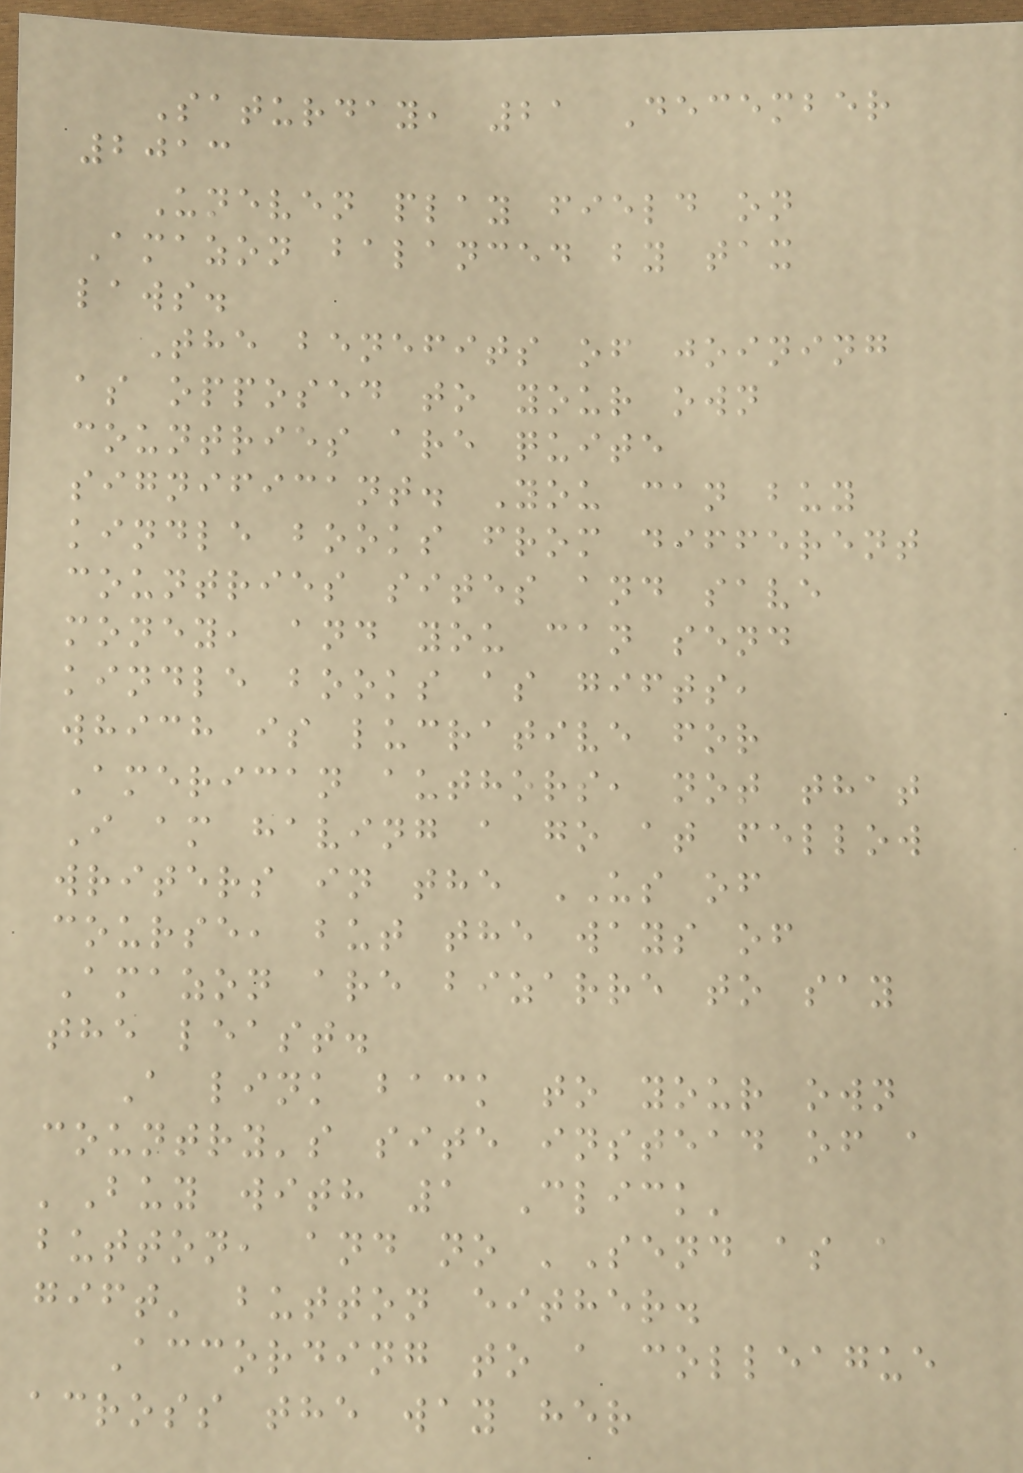Saturday, 21 December
2013
Uneven play field on
Amazon balanced by tax
laws.
The benefits of joining
as opposed to your own
countries are quite
significant. You can buy
kindle books from different
countries sites and save
money, and you can send
kindle books as gifts,
which is lucrative for
American authors, not that
I am having a go at fellow
writers in the US of
course, but the ways of
Amazon are bizarre to say
the least.
A link back to your own
country's site instead of a
'Buy with 1 Click'
button, and no 'Send as a
gift' button either.
According to a colleague
across the way her
